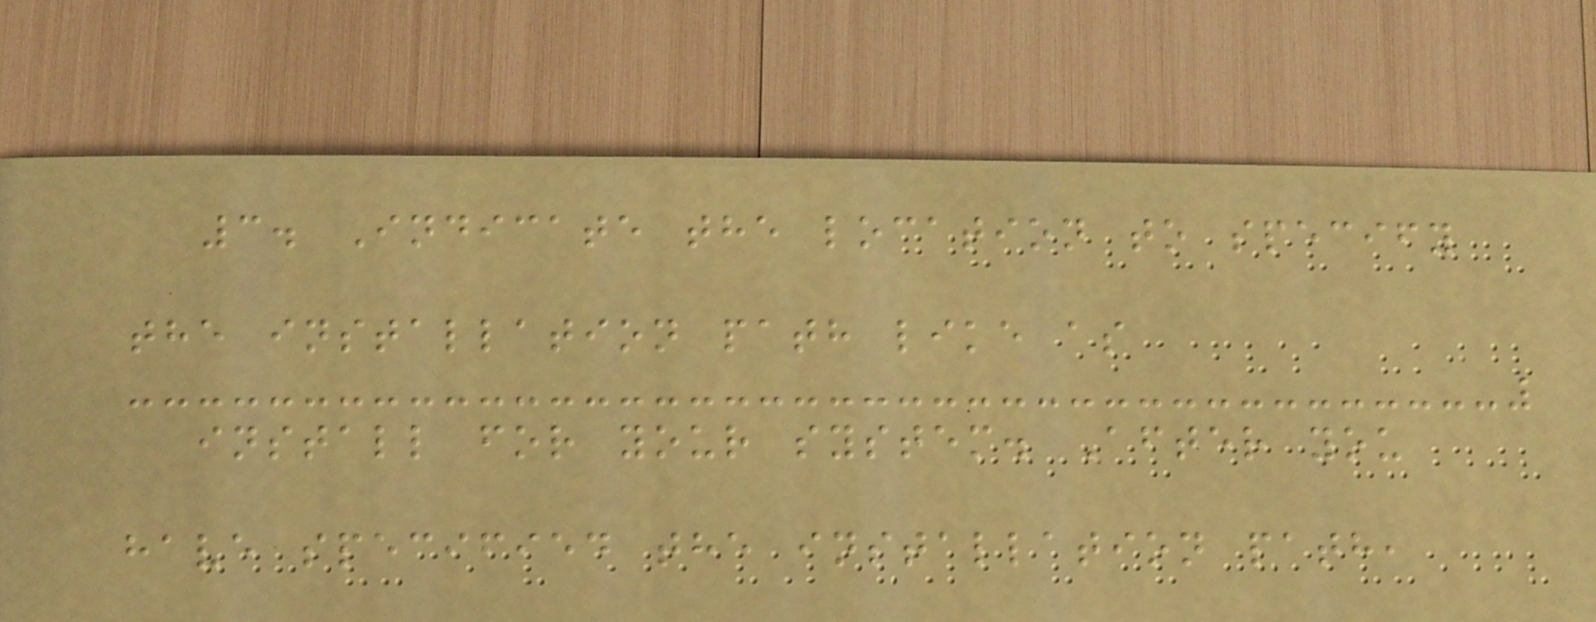3. Indicate the location to specify
the installation path like as
install for your system. After you
have specified the installation path,
